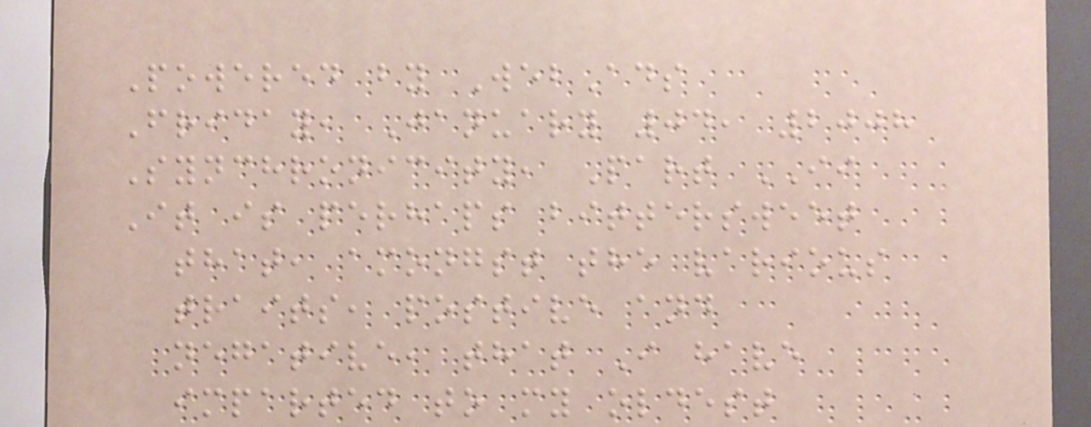Powered by WebAds
Friday, January 04, 2008
Synchronicity, Part II
It is perhaps bittersweet
that, amongst the various
traits, postive and
negative, that I have
imparted to my oldest
